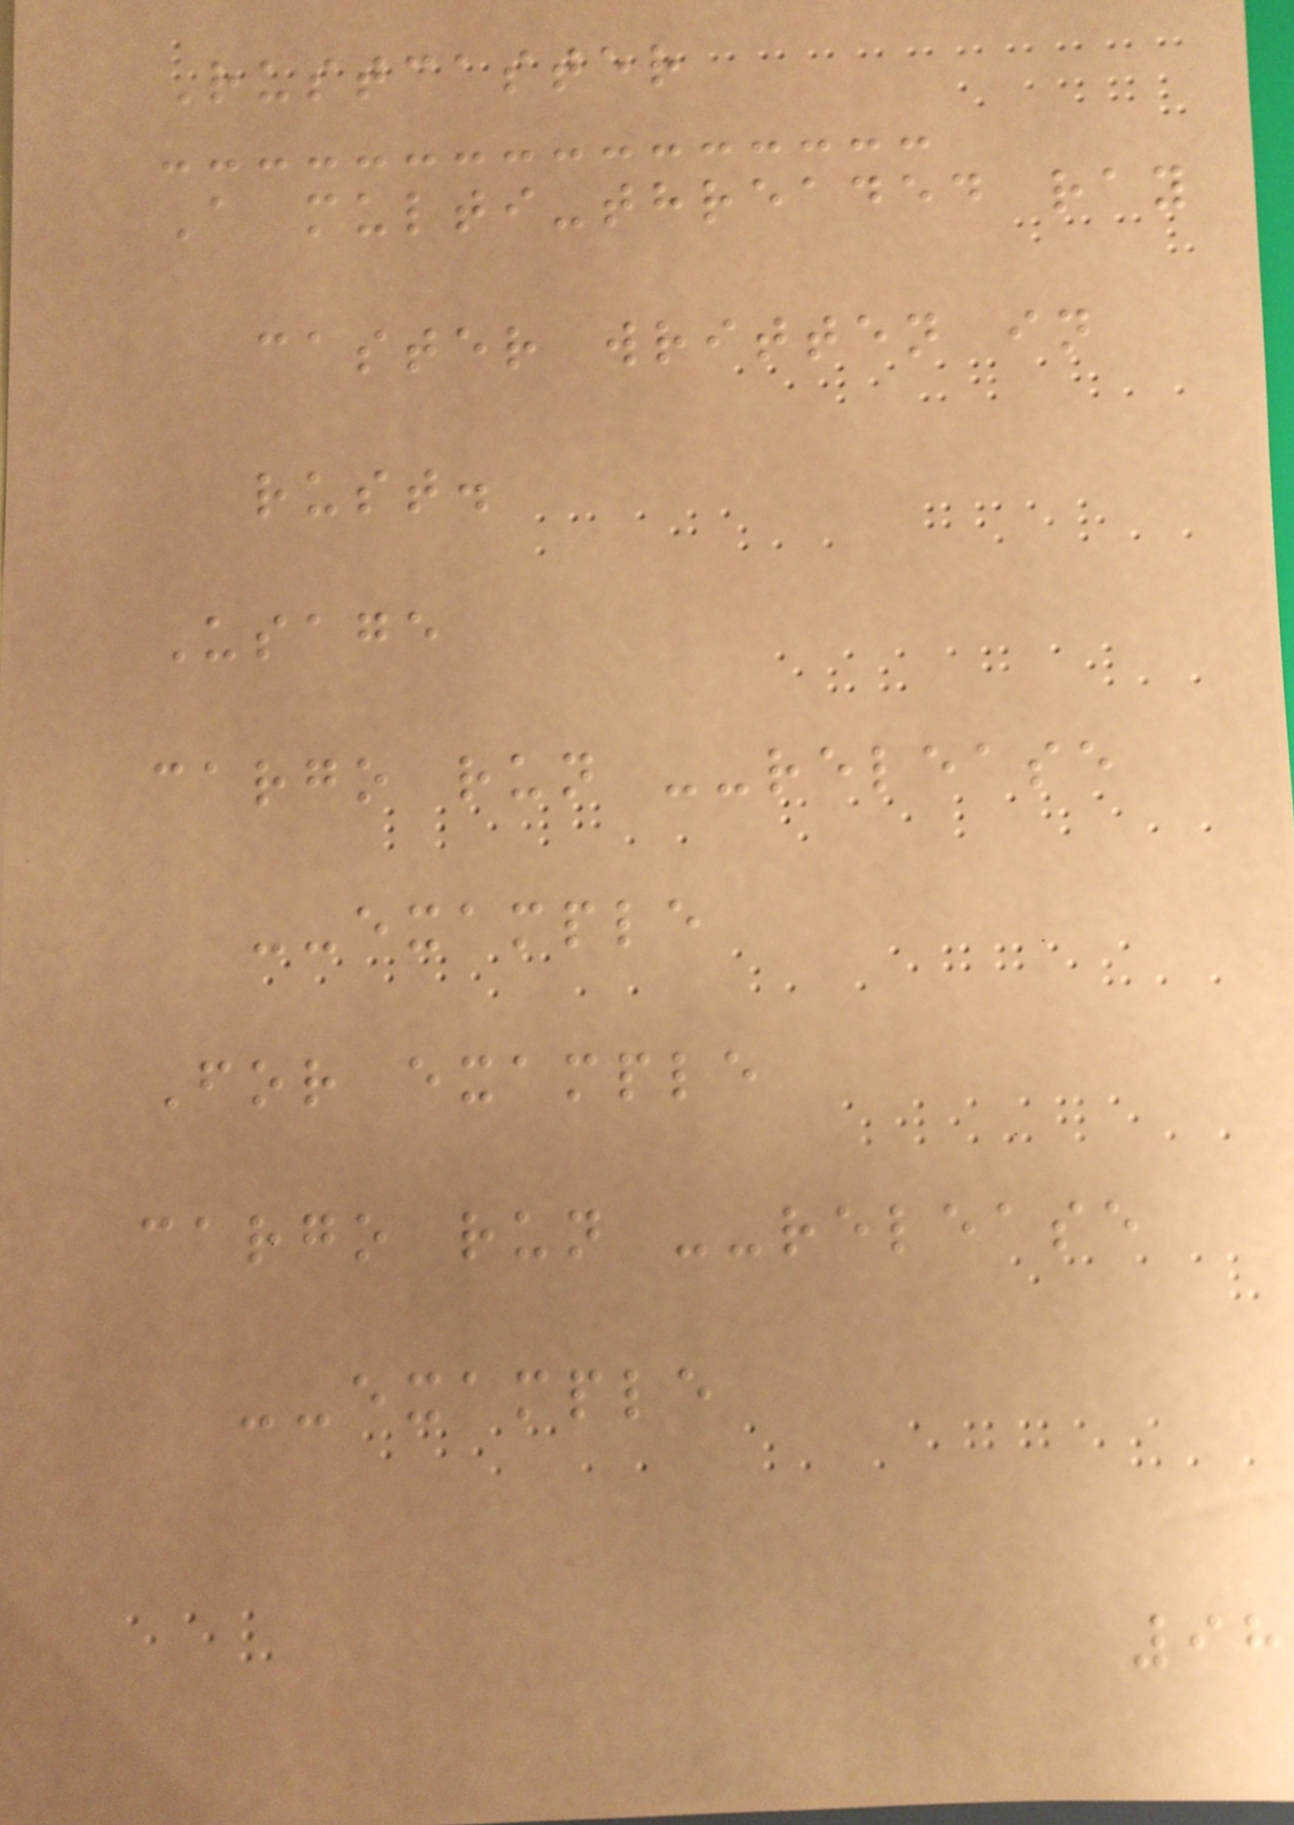Rustcaster
A multi-threaded ray
caster written in
rust.
Usage
cargo run --release
--example
For example
cargo run --release
--example
98
